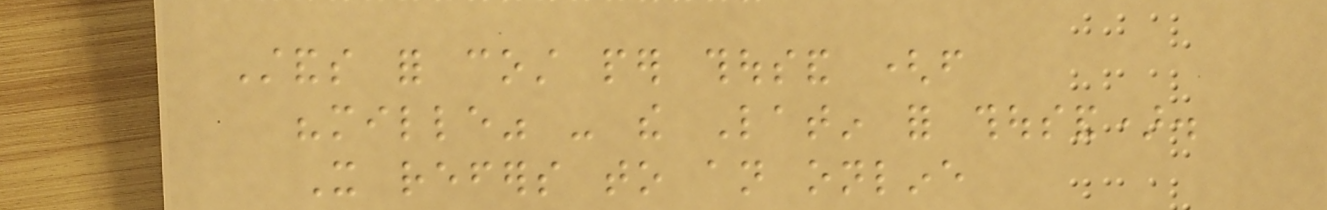Stands for cost per thousand (from
"mille" - the Latin for thousand).
It refers to an online
